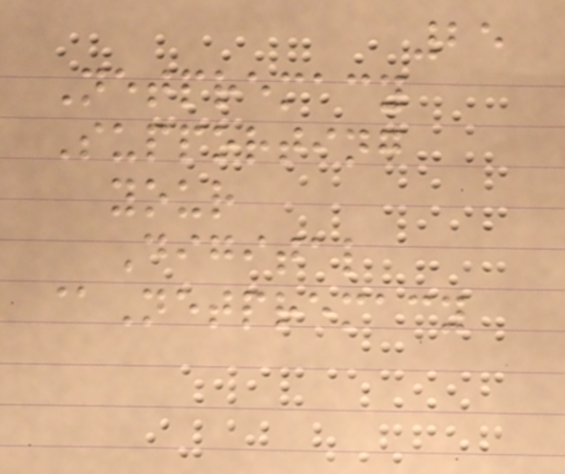25
Netpremacy
Supporting
your
Digital
@Netpremacy
